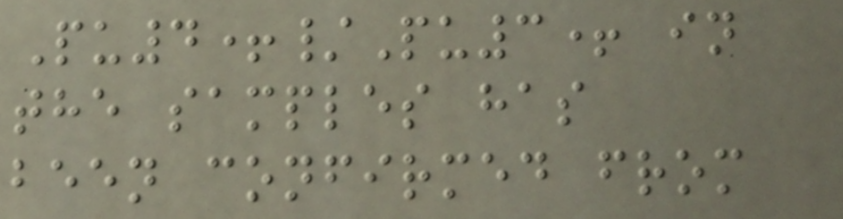Pu4+/Pu3+ in
the samples has
been confirmed from
